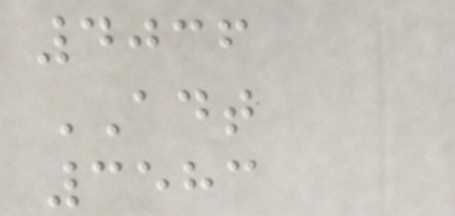4036
ADT
3583
